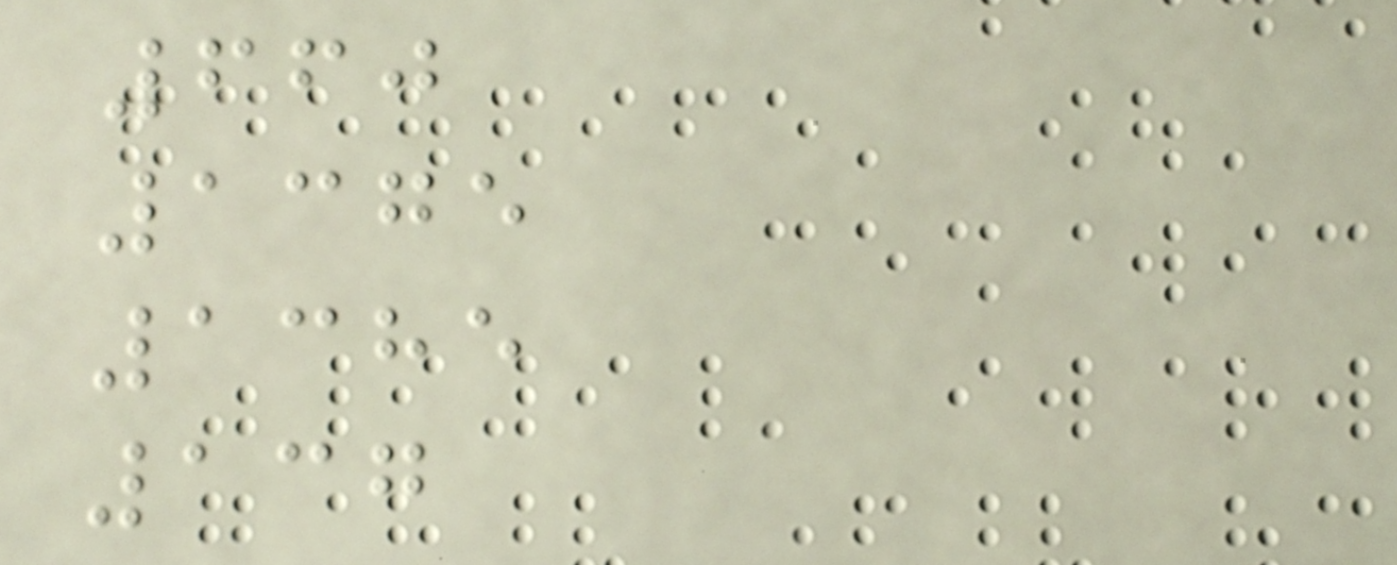660
1375
1385
137
